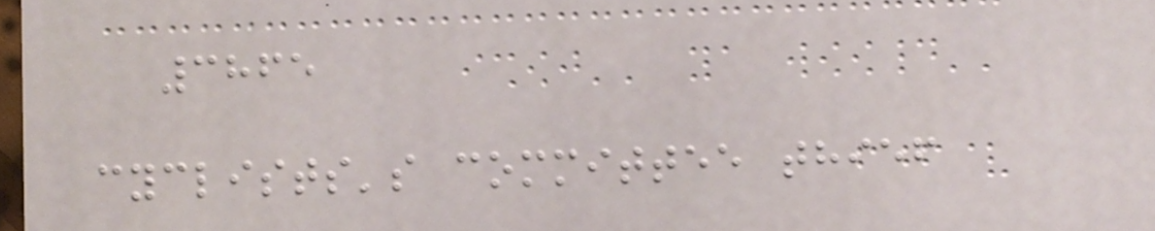3865
cyclists's committee thief
